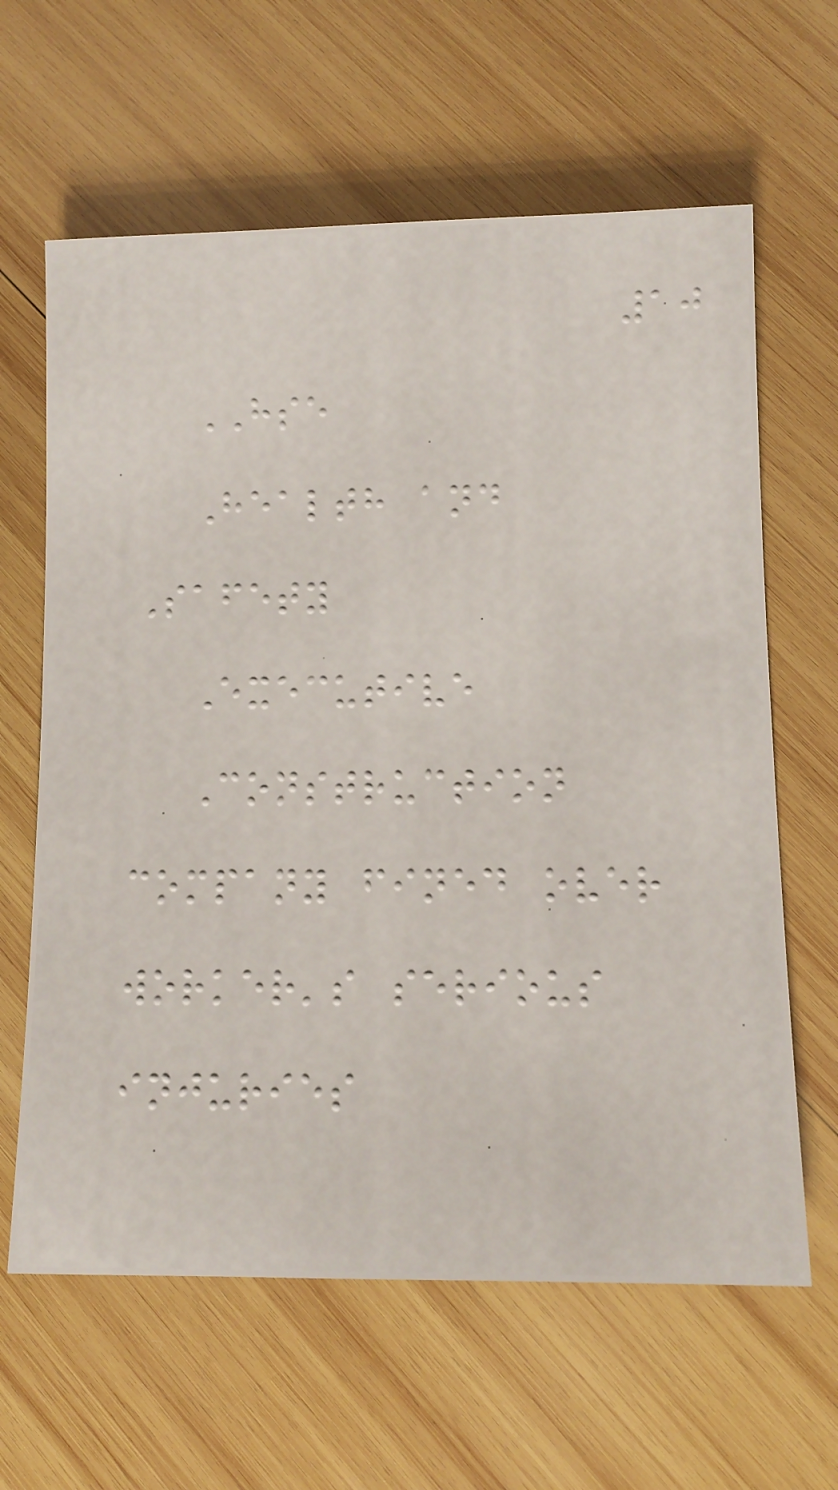10
HSE
Health and
Safety
Executive
Construction
company fined over
worker's serious
injuries
